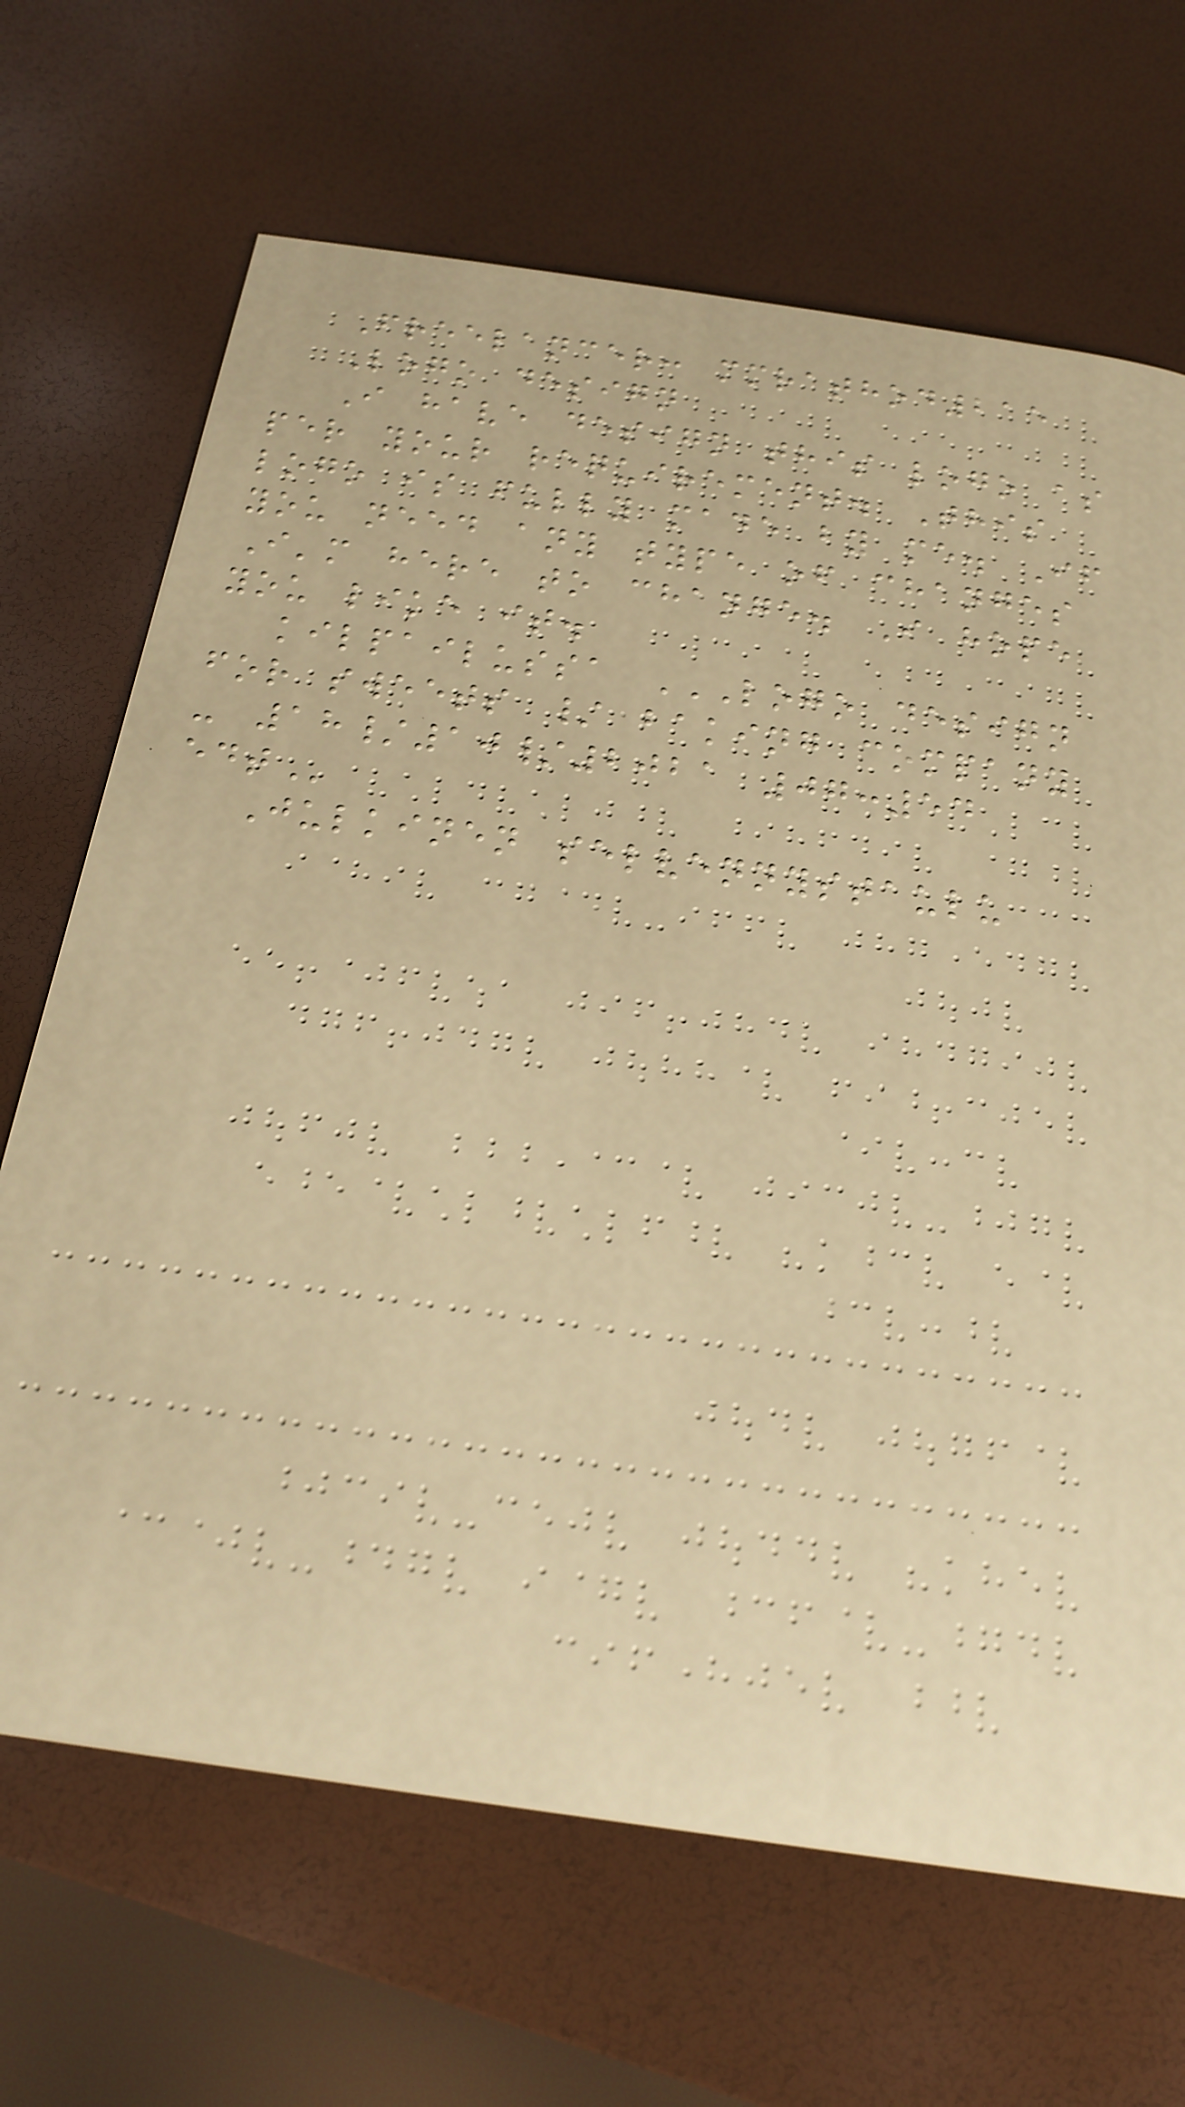Freelancer: mmrathod215
Logo design
I have design this logo as
per your requirement. This
logo is fully made by me. If
you need any type of changes
I'm here to change. I hope
you like it.
kilpailussa LOGO DESIGN
FOR SWEETS / BAKING COMPANY
- 18/10/2021 07:54
EDT
Julkinen selvennystaulu
